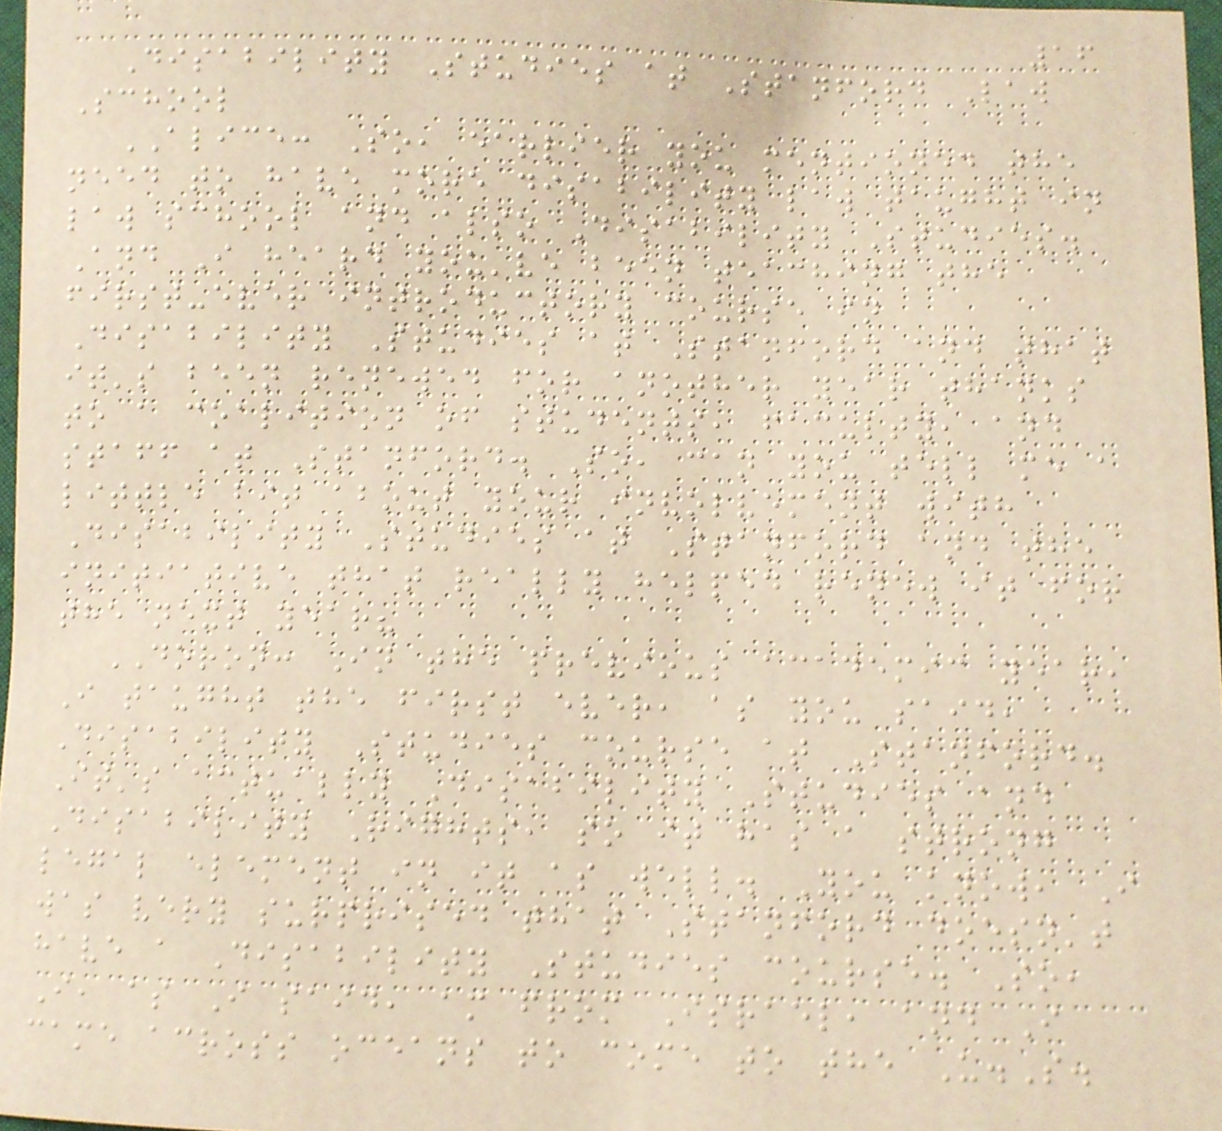16
Disability Studies at Stanford Law
School
ALICE: So, earlier you mentioned the
need to have more disability law taught in
law school and also Disability Studies.
And I heard you've been teaching the
first-ever introductory course in
Disability Studies at Stanford and that
it's been renewed for another year thanks
to a coalition of students, faculty, and
staff at Stanford. So, can you tell me a
little bit about your involvement with
Disability Studies at Stanford and the
initiative that really helped renew it for
the next year?
DORON: In the previous academic year,
I taught the first ever, as you said,
Disability Studies course at Stanford.
It's actually Disability Studies and
Disability Rights, so it has a strong
legal element in it as well. You know, I
was very surprised that Stanford doesn't
have a Disability Studies course. So,
I, as I said, am from Israel, and I
came across oceans to come to the U.S.
